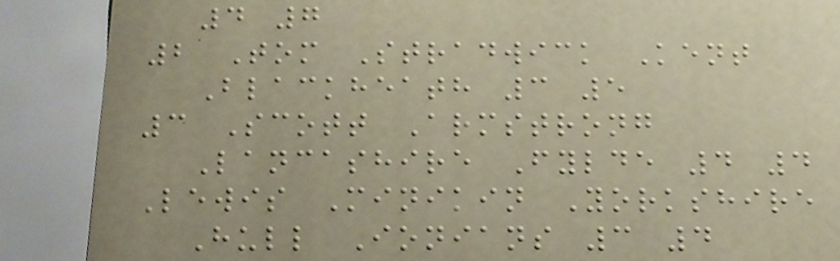4 7
2 Tom Stradwick Kent
Blackheath 3 5
3 Scott Armstrong
Lancashire Fylde 4 4
Lewis Minikin Yorkshire
Hull Ionians 3 4
